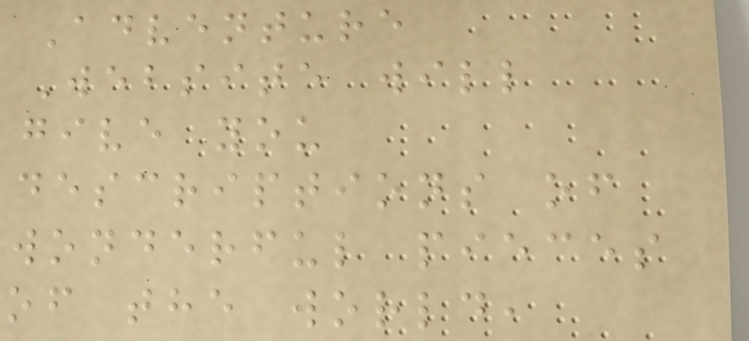Adventure
Website will
give you
descriptions of
wonderful pieces
of the world,
